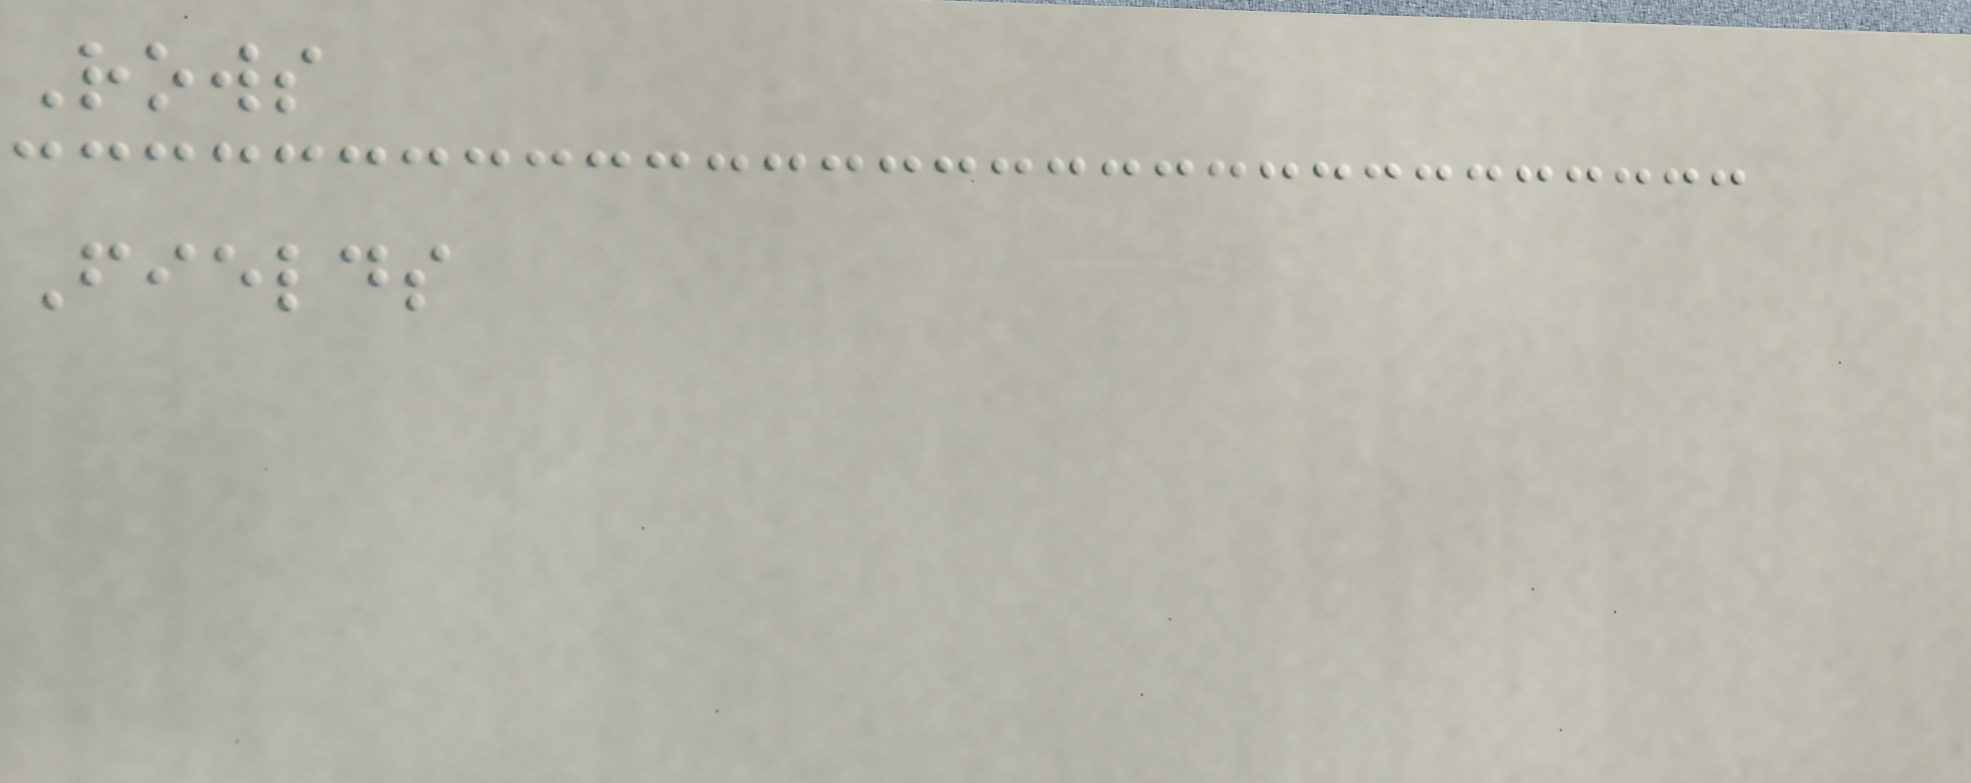Rows
Fields
